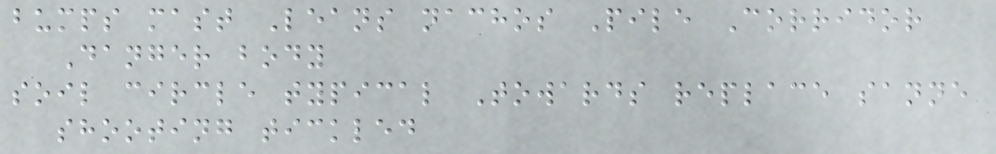bumps mast Leans nachos Pile Corridor
Danger body
soil circle typical Towards replace sanne
shooting tickled
